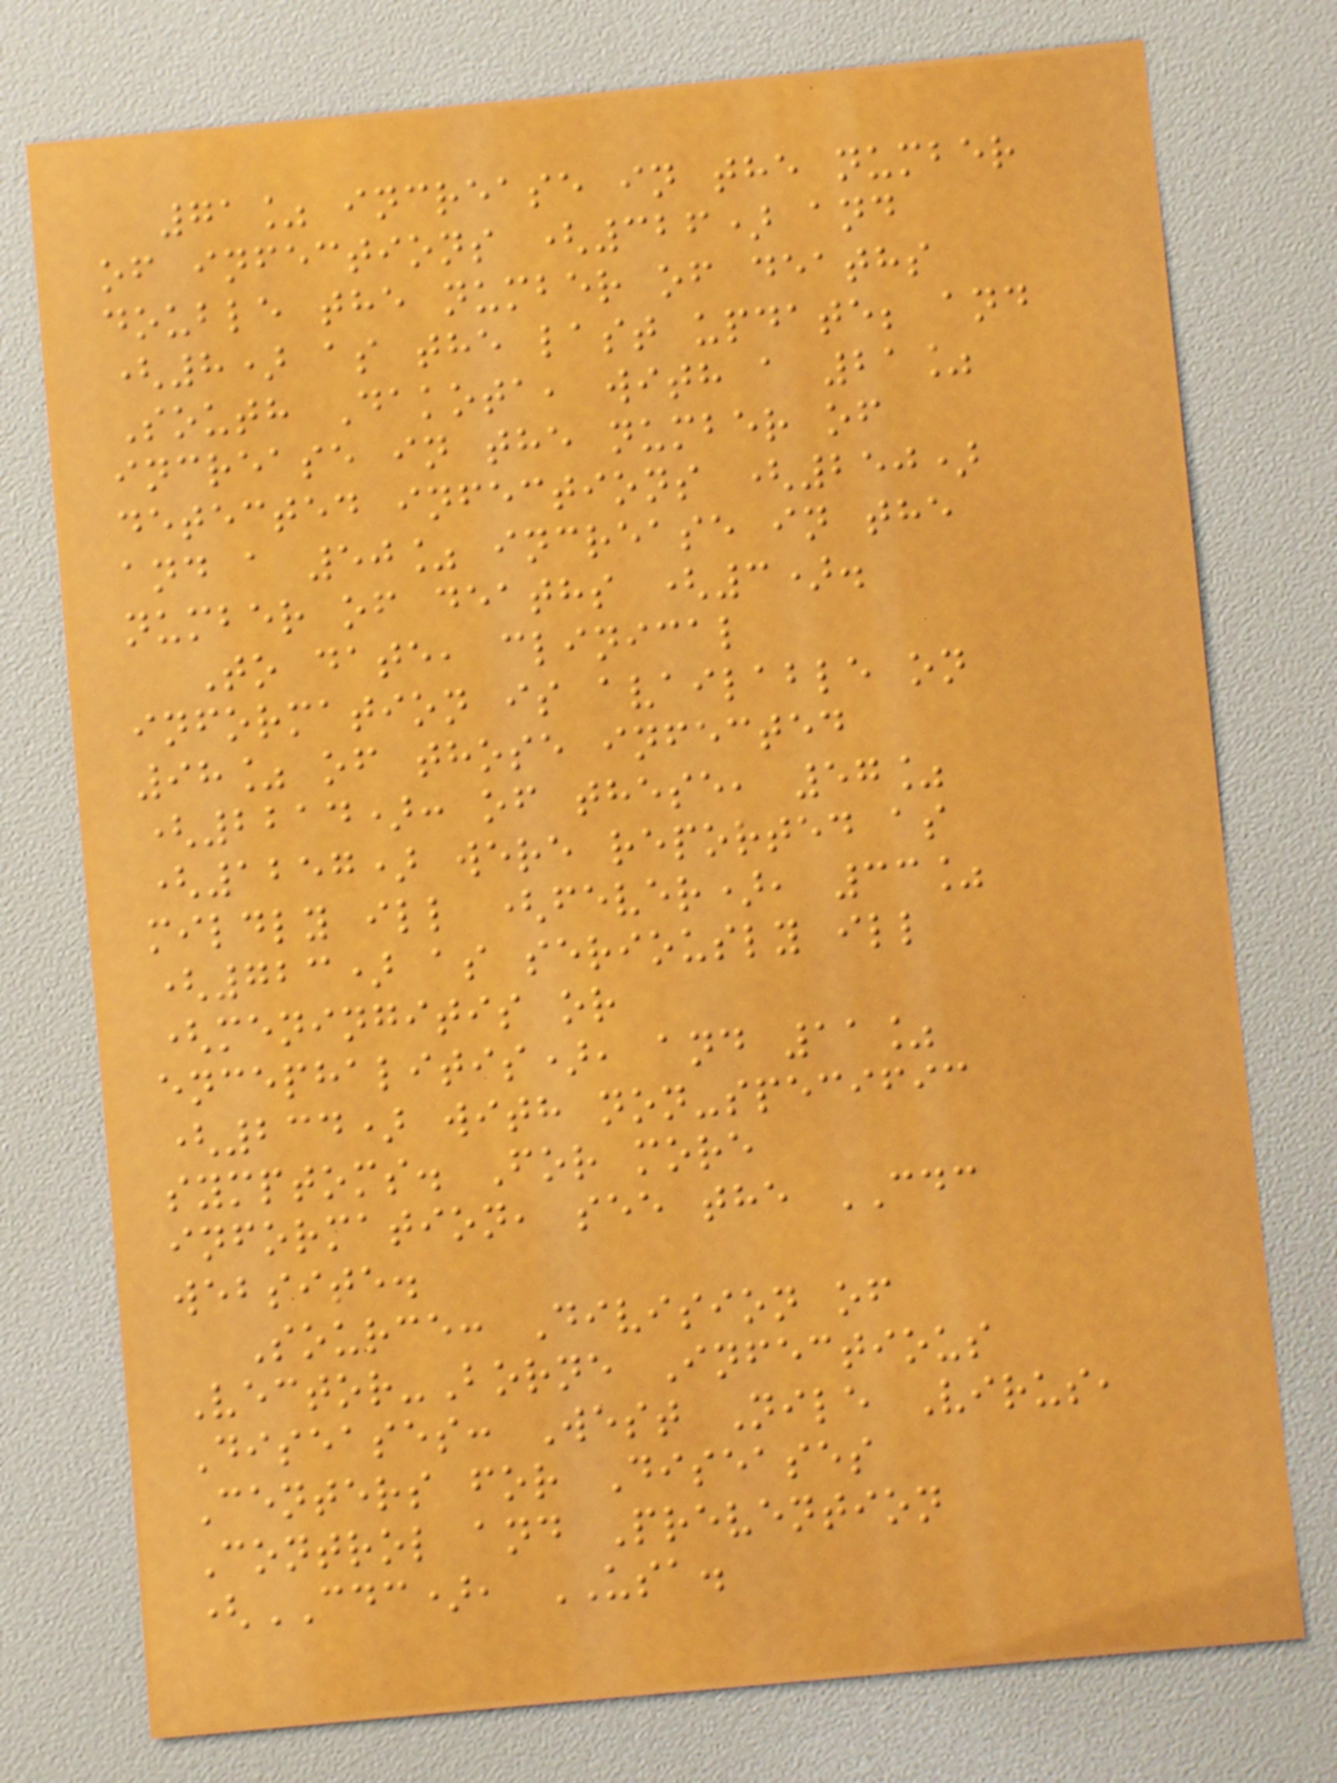71% increase in the number
of infections (326) and
double the number of deaths
(8) as the last update; and
South Dakota, with a 21%
increase in the number of
detected infections (250)
and a 50% increase in the
number of deaths (3).
To date, clinical
information is available on
98% of those infected
(2214): of these, 57%
(1257) were reported as
mildly ill (fever), 33%
(723) as seriously ill
(meningitis or
encephalitis), and 11%
(234) with non-specific
symptoms. For more
information, see the CDC
website.
Source: Division of
Vector-Borne Infectious
Diseases: West Nile Virus,
Centers for Diseases
Control and Prevention
(CDC), USA.
